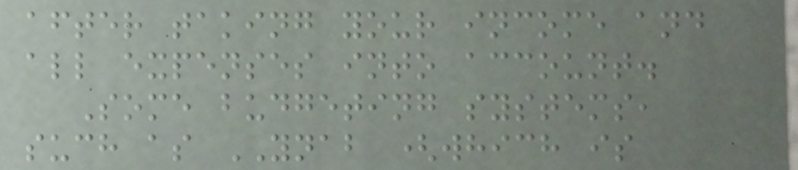after taking your income and
all expenses into account.
Some budgeting systems,
such as YNAB (which is
